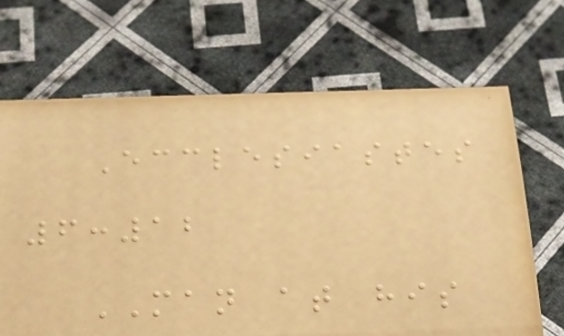Ecclesiastes
6:12
MAN at his
